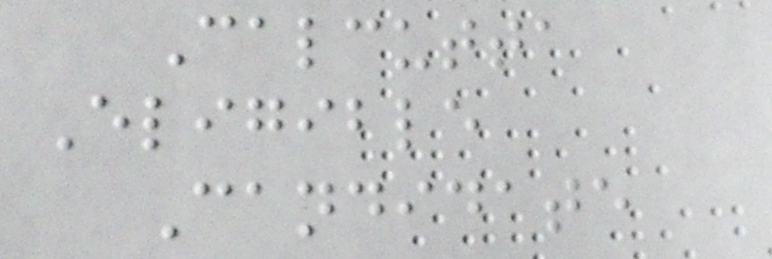Calcutta
Eligible
Candidate
